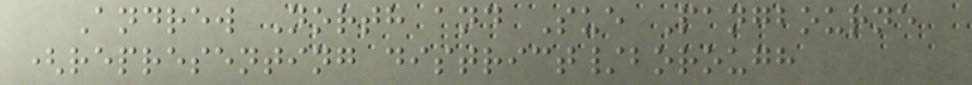Andrew North and Sue Pangbourne
(representing district/borough
